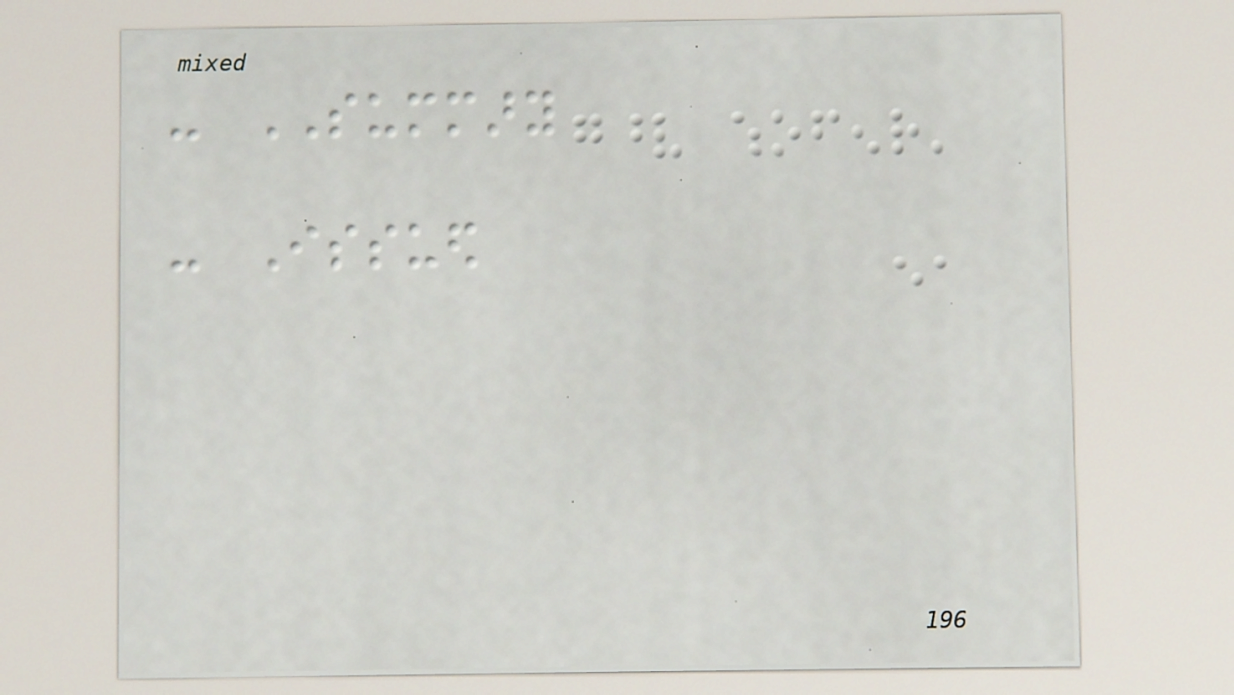- SUMMARY
- Issued
